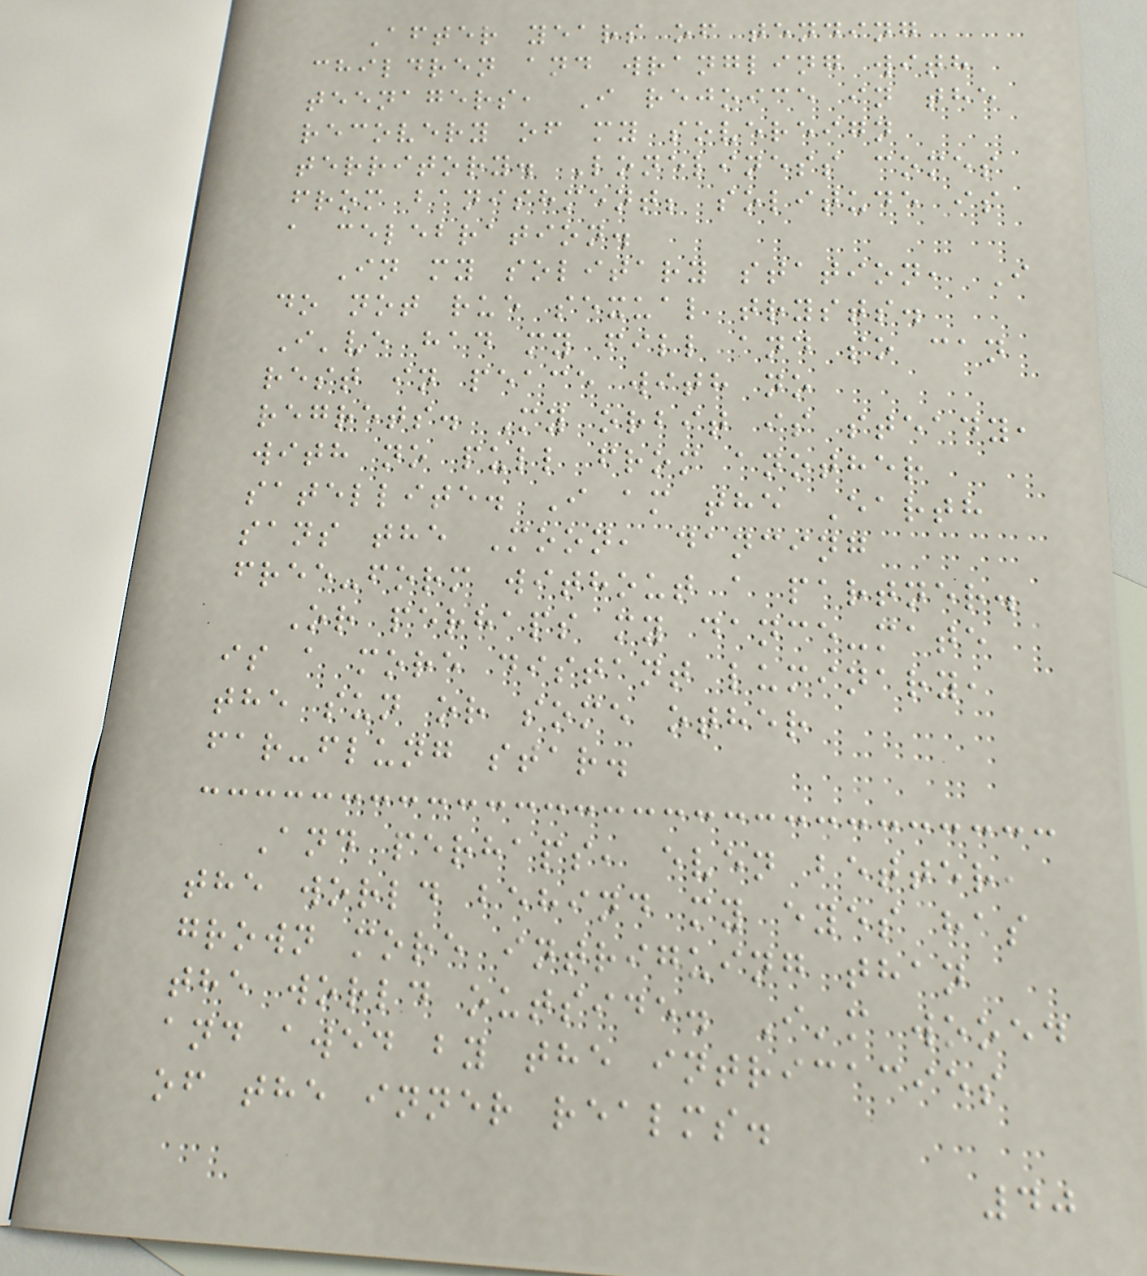After years of tending
children and wrangling with
teenagers, I rejoice in the
recovery of my sovereign
territory. Loneliness comes
from banishment; solitude is
a celebration.
In my solitary station, I
do not rue sexual trysts.
I've had my fill and so can
rest in peace with no
regrets. My orbit is steady,
with no pull from another
satellite. I am the Earth
sans the Moon, dancing
free-form without a partner.
Or perhaps my dance-mate
is a more distant luminary,
the sun or some other
far-flung star.
And perhaps, even better,
the world behind my eyes has
grown more intriguing than
the world outside. I'm wooed
and awed by the intricacies
of the inner realms.
40
